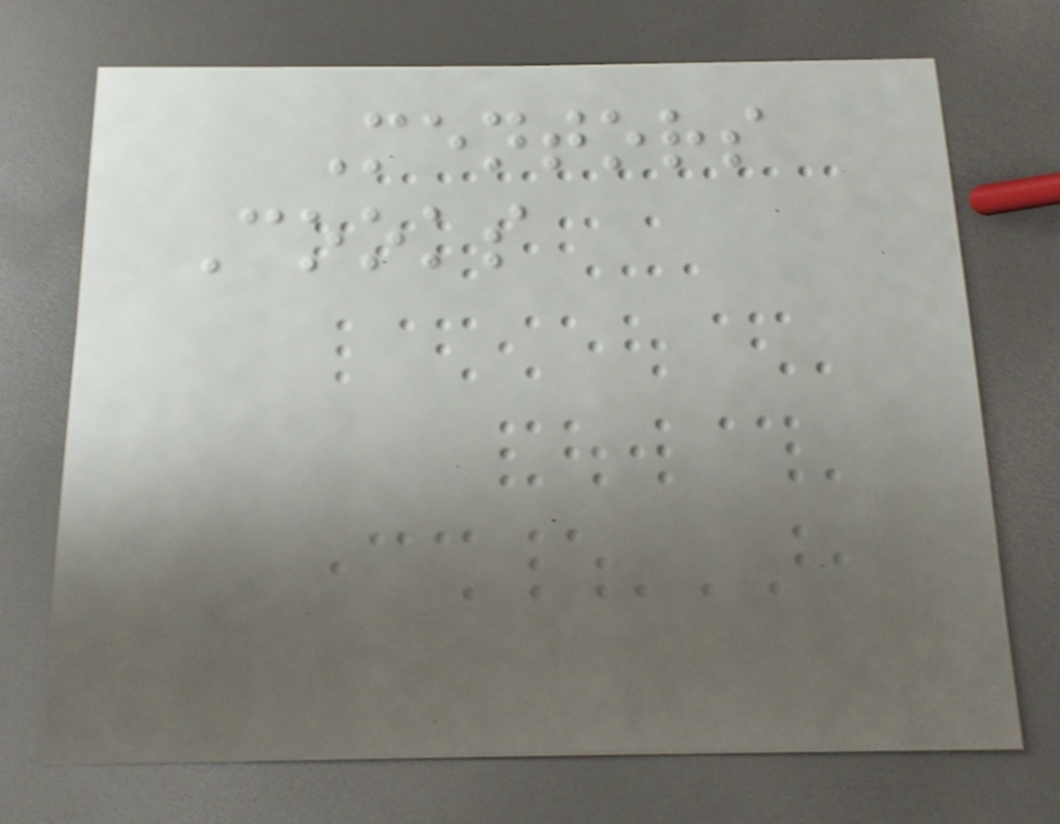Mentors
Cooks
